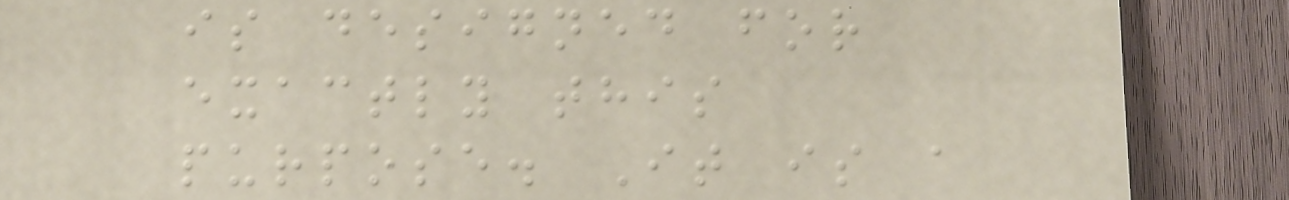is designed for
exactly this
purpose. It is a
